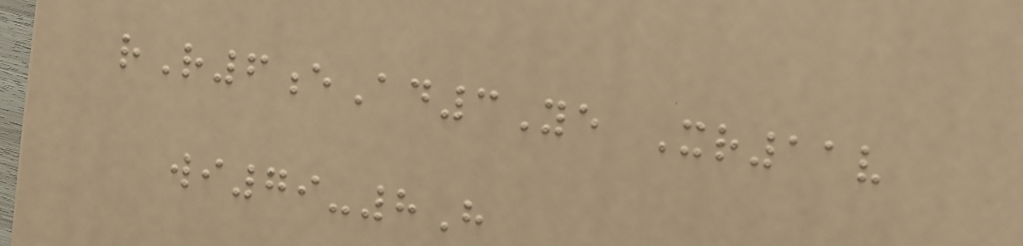rR6eAd3Ye Xr11v
wi79-8H
